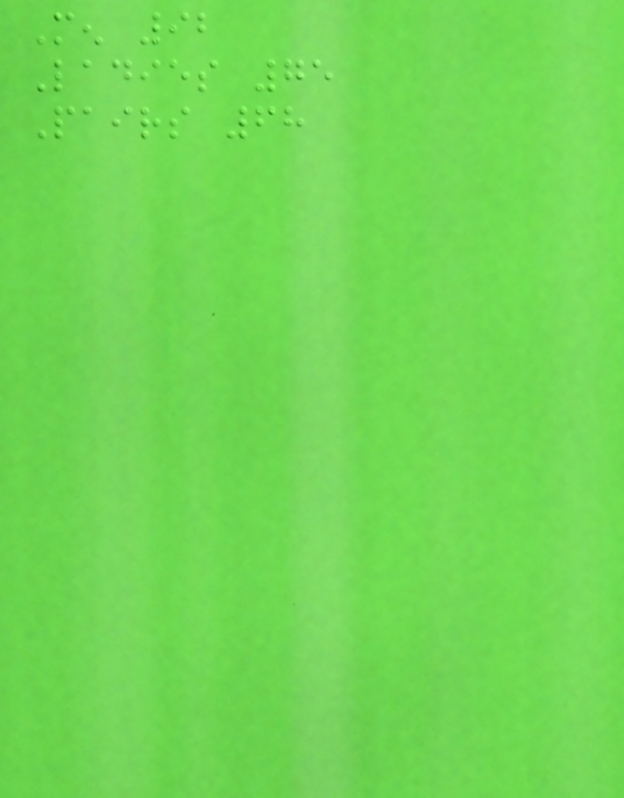Men 92
Ladies 75
Pairs 68
